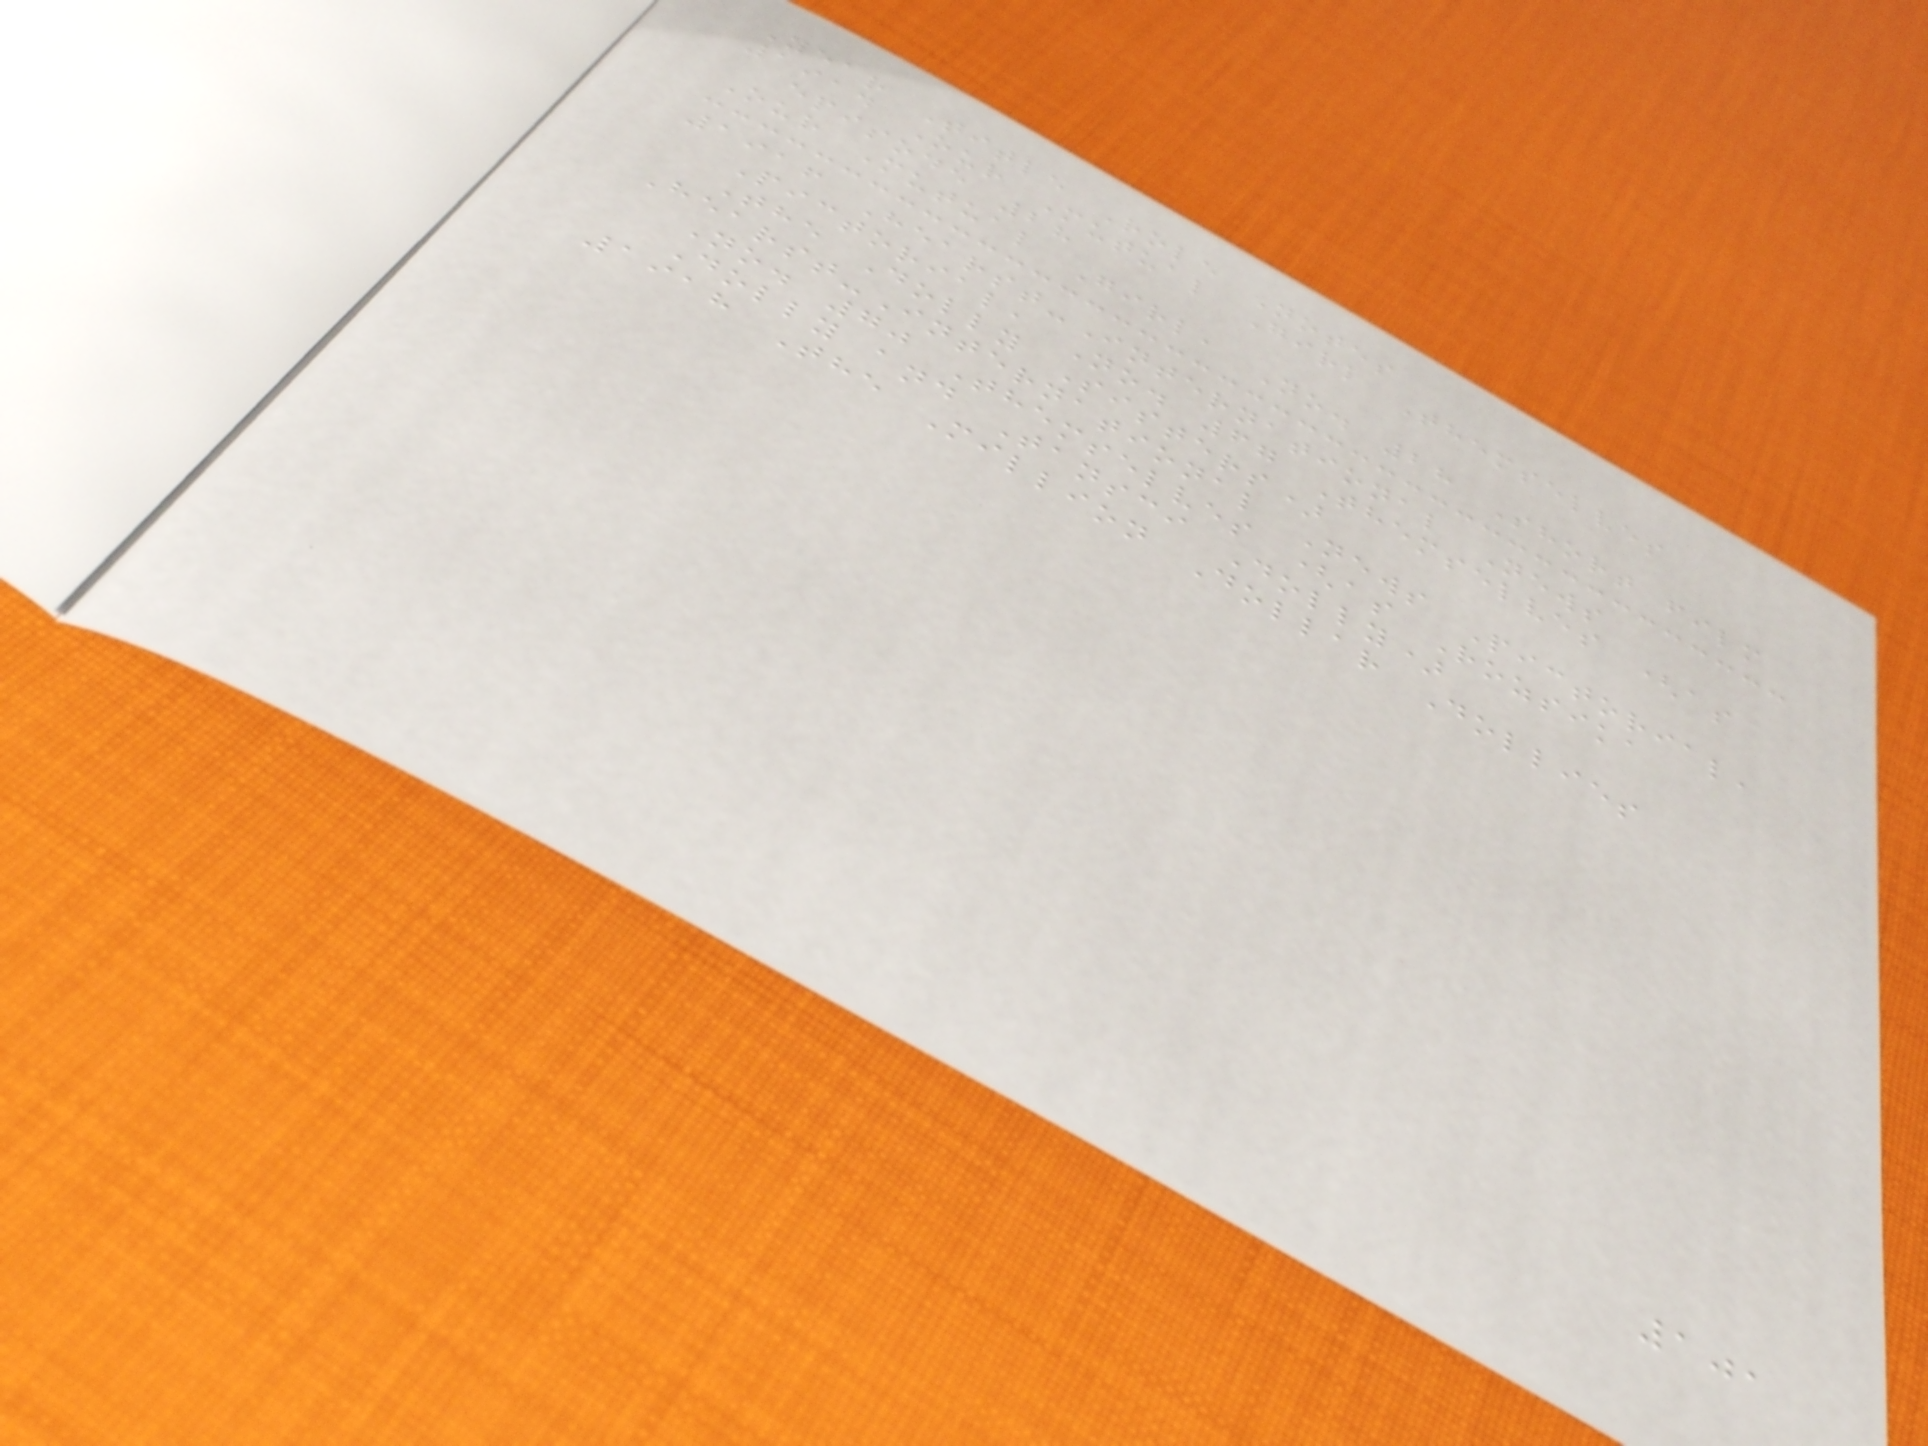Year Title Role Notes
1914 Our Mutual Girl Themselves
episode 28
Our Mutual Girl, No. 28 Short film
1916 Hearst-International News
Pictorial, No. 67 Themselves (as
The Dolly Sisters)
Hearst-International News Pictorial,
No. 70 Themselves (as Rozsika
Dolly and Tansci Dolly)
1918 The Million Dollar Dollies
101
